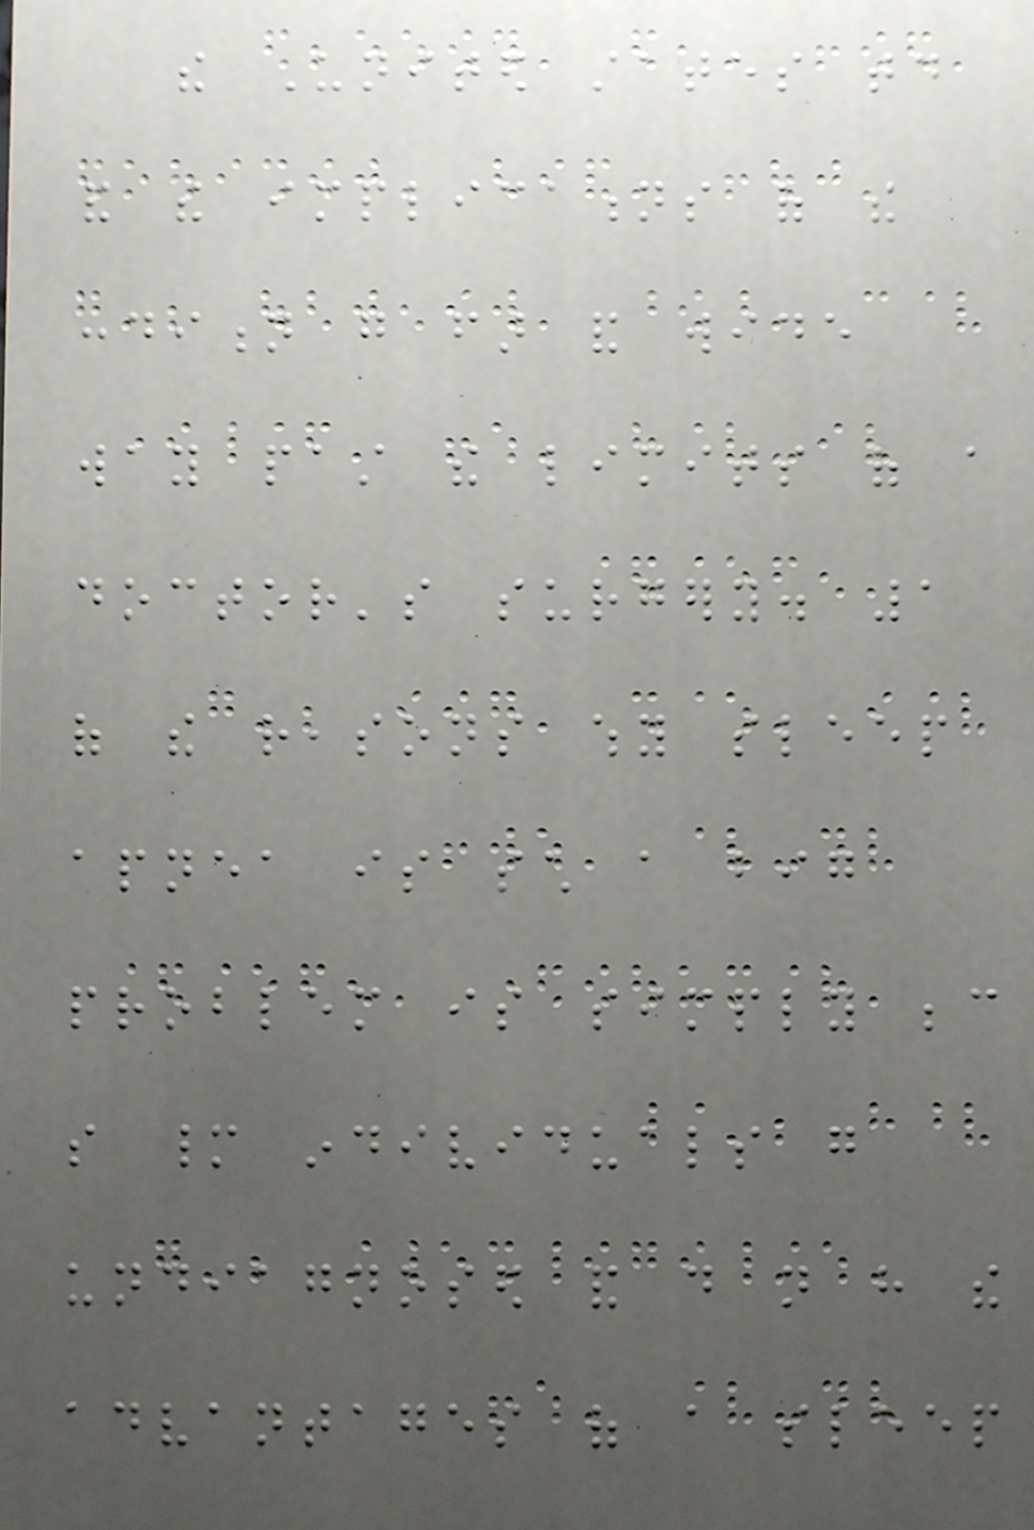the United states today
and the implications of the
condition go far and wide
way past the limits of a
doctor's surgery. 1
of the reasons why sleep
apnea is such a big
problem is simply because
so many individuals go
undiagnosed and do not have the
advantages of a sleep
